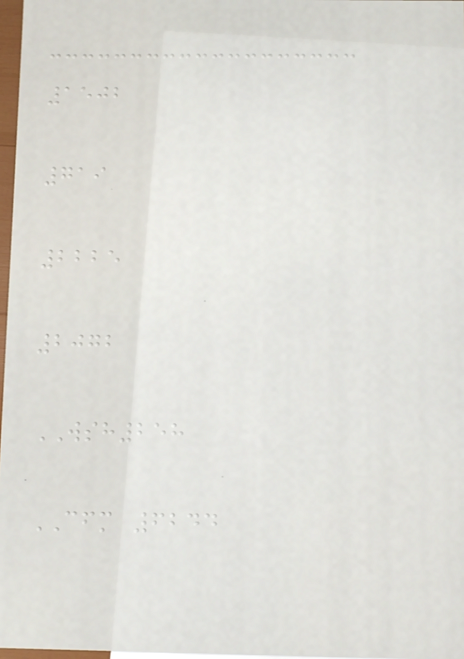1502
719
2225
2072
WSH258
CFM 6244
